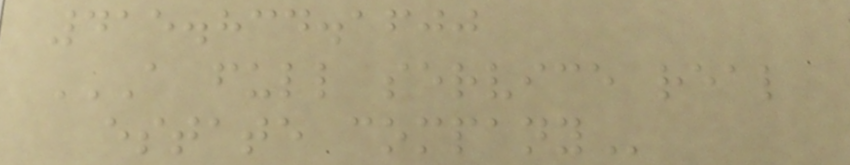415.834.1600
A FULL SERVICE REAL
ESTATE COMPANY
